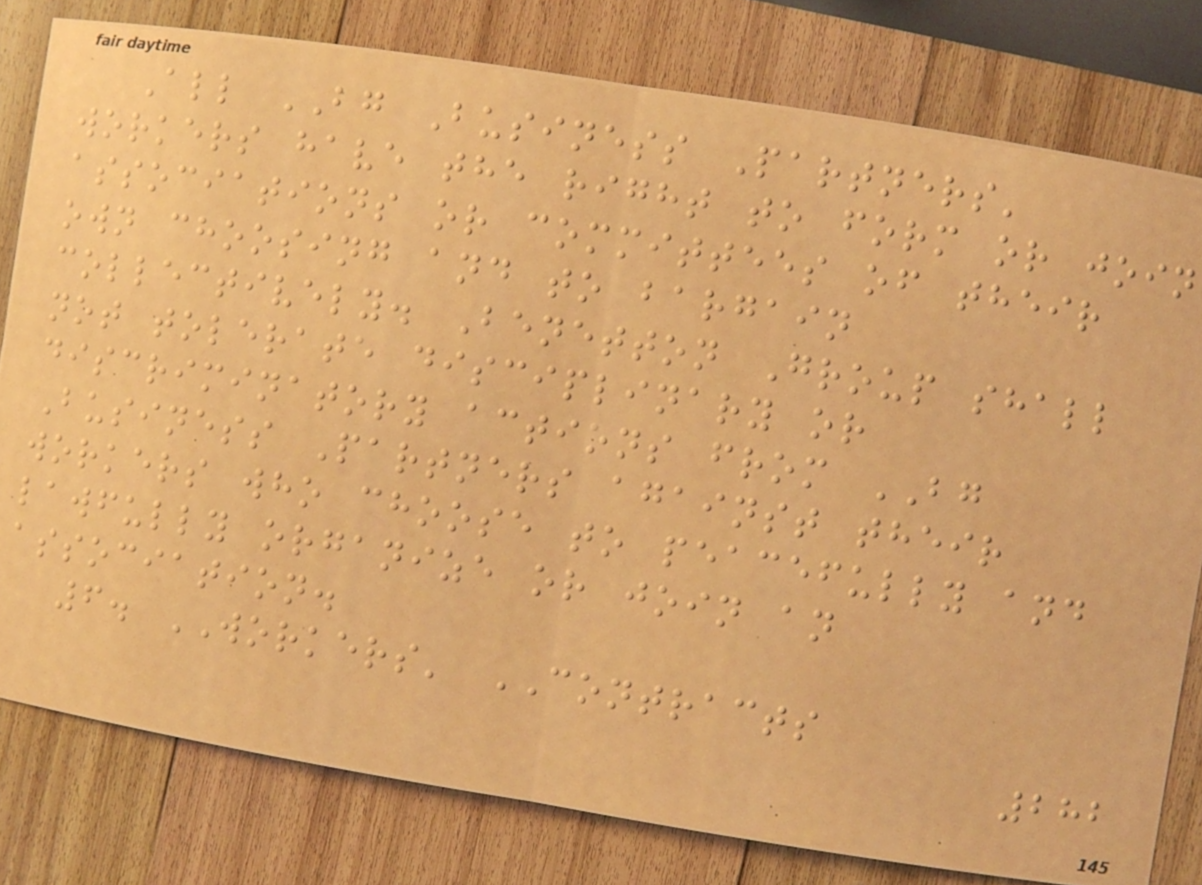All BG Business Partners'
workers have the right to form or join
associations or committees of their
own choosing and to bargain
collectively. Benetton Group shall
not tolerate disciplinary or
discriminatory actions from BG
Business Partners against their
workers who choose to peacefully and
lawfully organize or join an
association.
6. WORKERS' CONTRACTS
282
